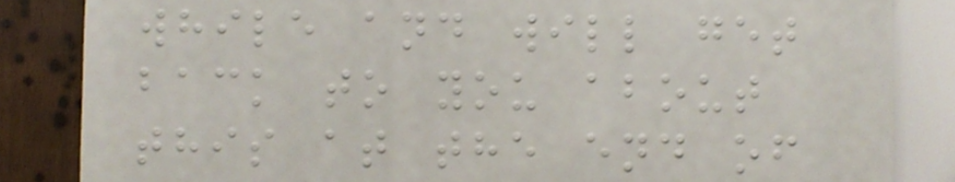while and will get
back to you about
this at the end of
